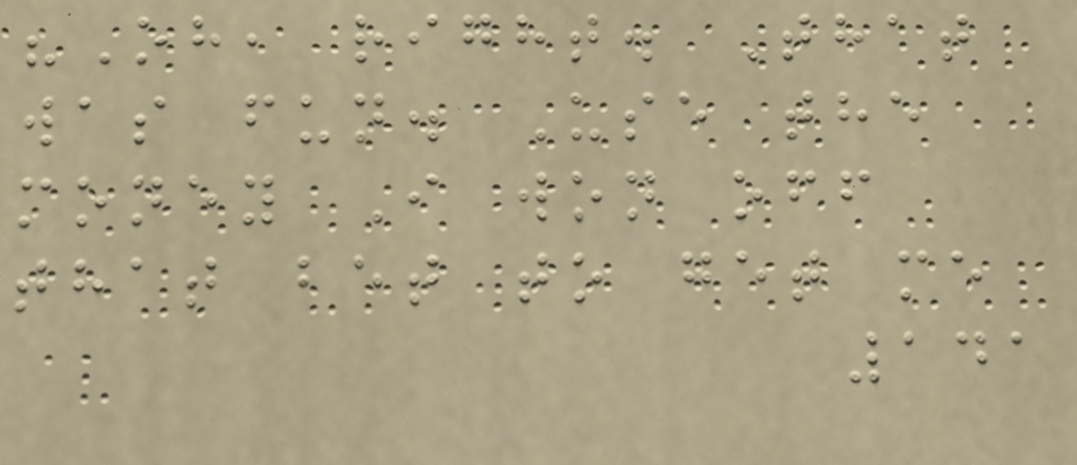"Oh, right. That
was fun. Use the
money I won off
that bet to get me
141
